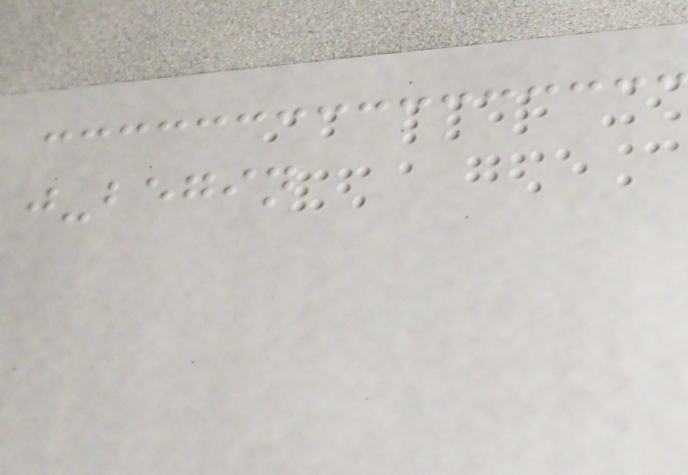j-begin
